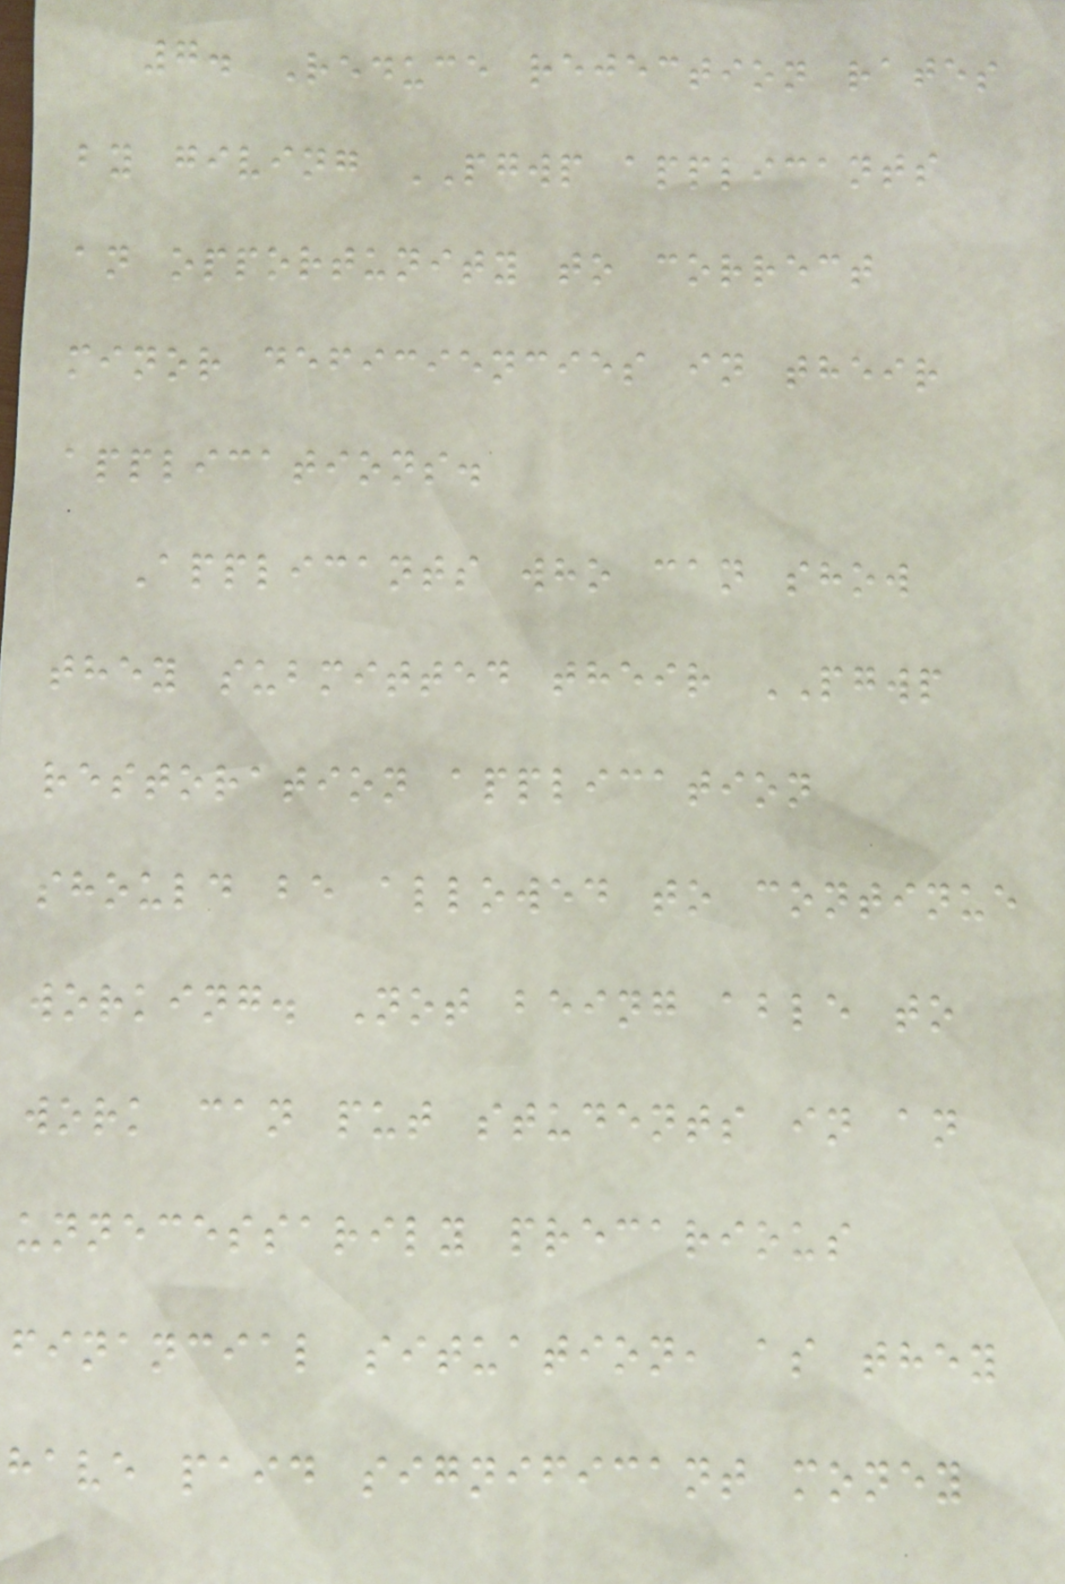7. Reduce rejection rates
by giving PGWP applicants
an opportunity to correct
minor deficiencies in their
applications.
Applicants who can show
they submitted their PGWP
restoration application
should be allowed to continue
working. Not being able to
work can put students in an
unnecessarily precarious
financial situation, as they
have paid significant money
